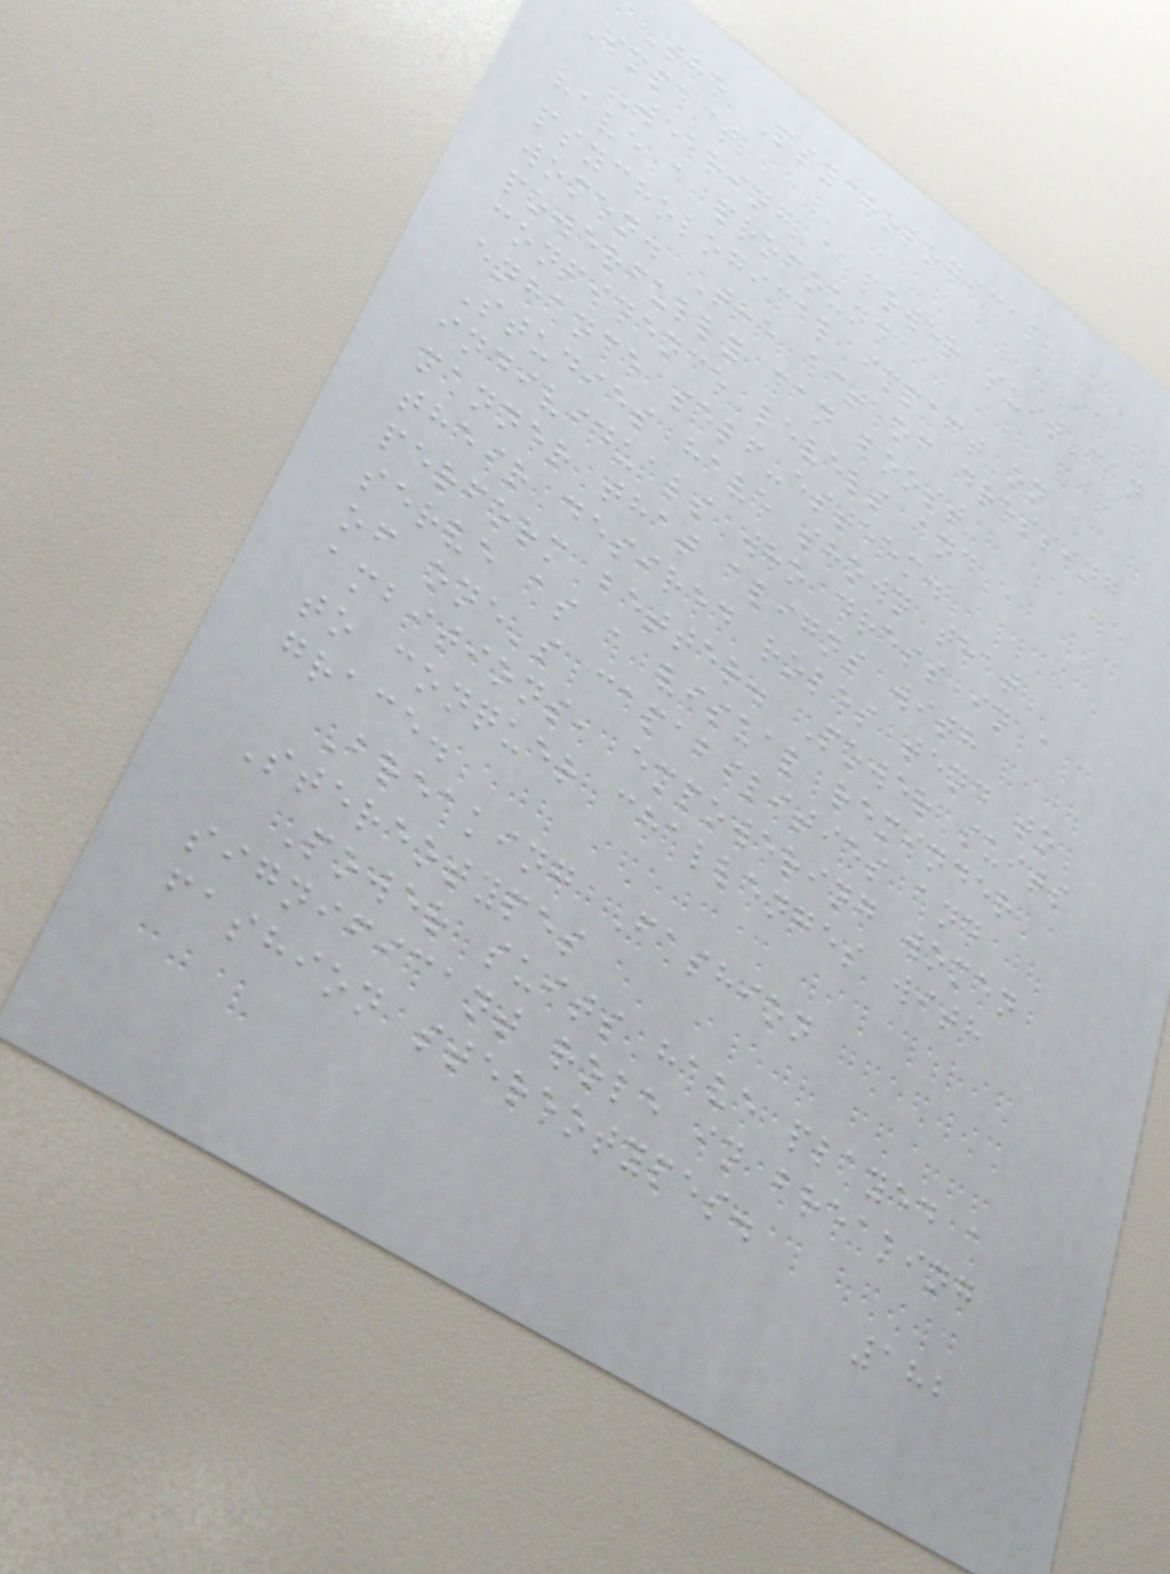The Psychological
Impact
Wearing a power suit can
have a profound
psychological impact on
women. The act of dressing
powerfully can boost
confidence levels and
enhance self-esteem.
Studies have shown that
individuals who dress in a
manner that aligns with
their desired roles tend to
perform better. Power suits
serve as a visual reminder
of one's capabilities and
ambitions, empowering women
to conquer challenges with
grace.
Breaking Fashion
Stereotypes
Power suits have played a
significant role in breaking
fashion stereotypes.
182
